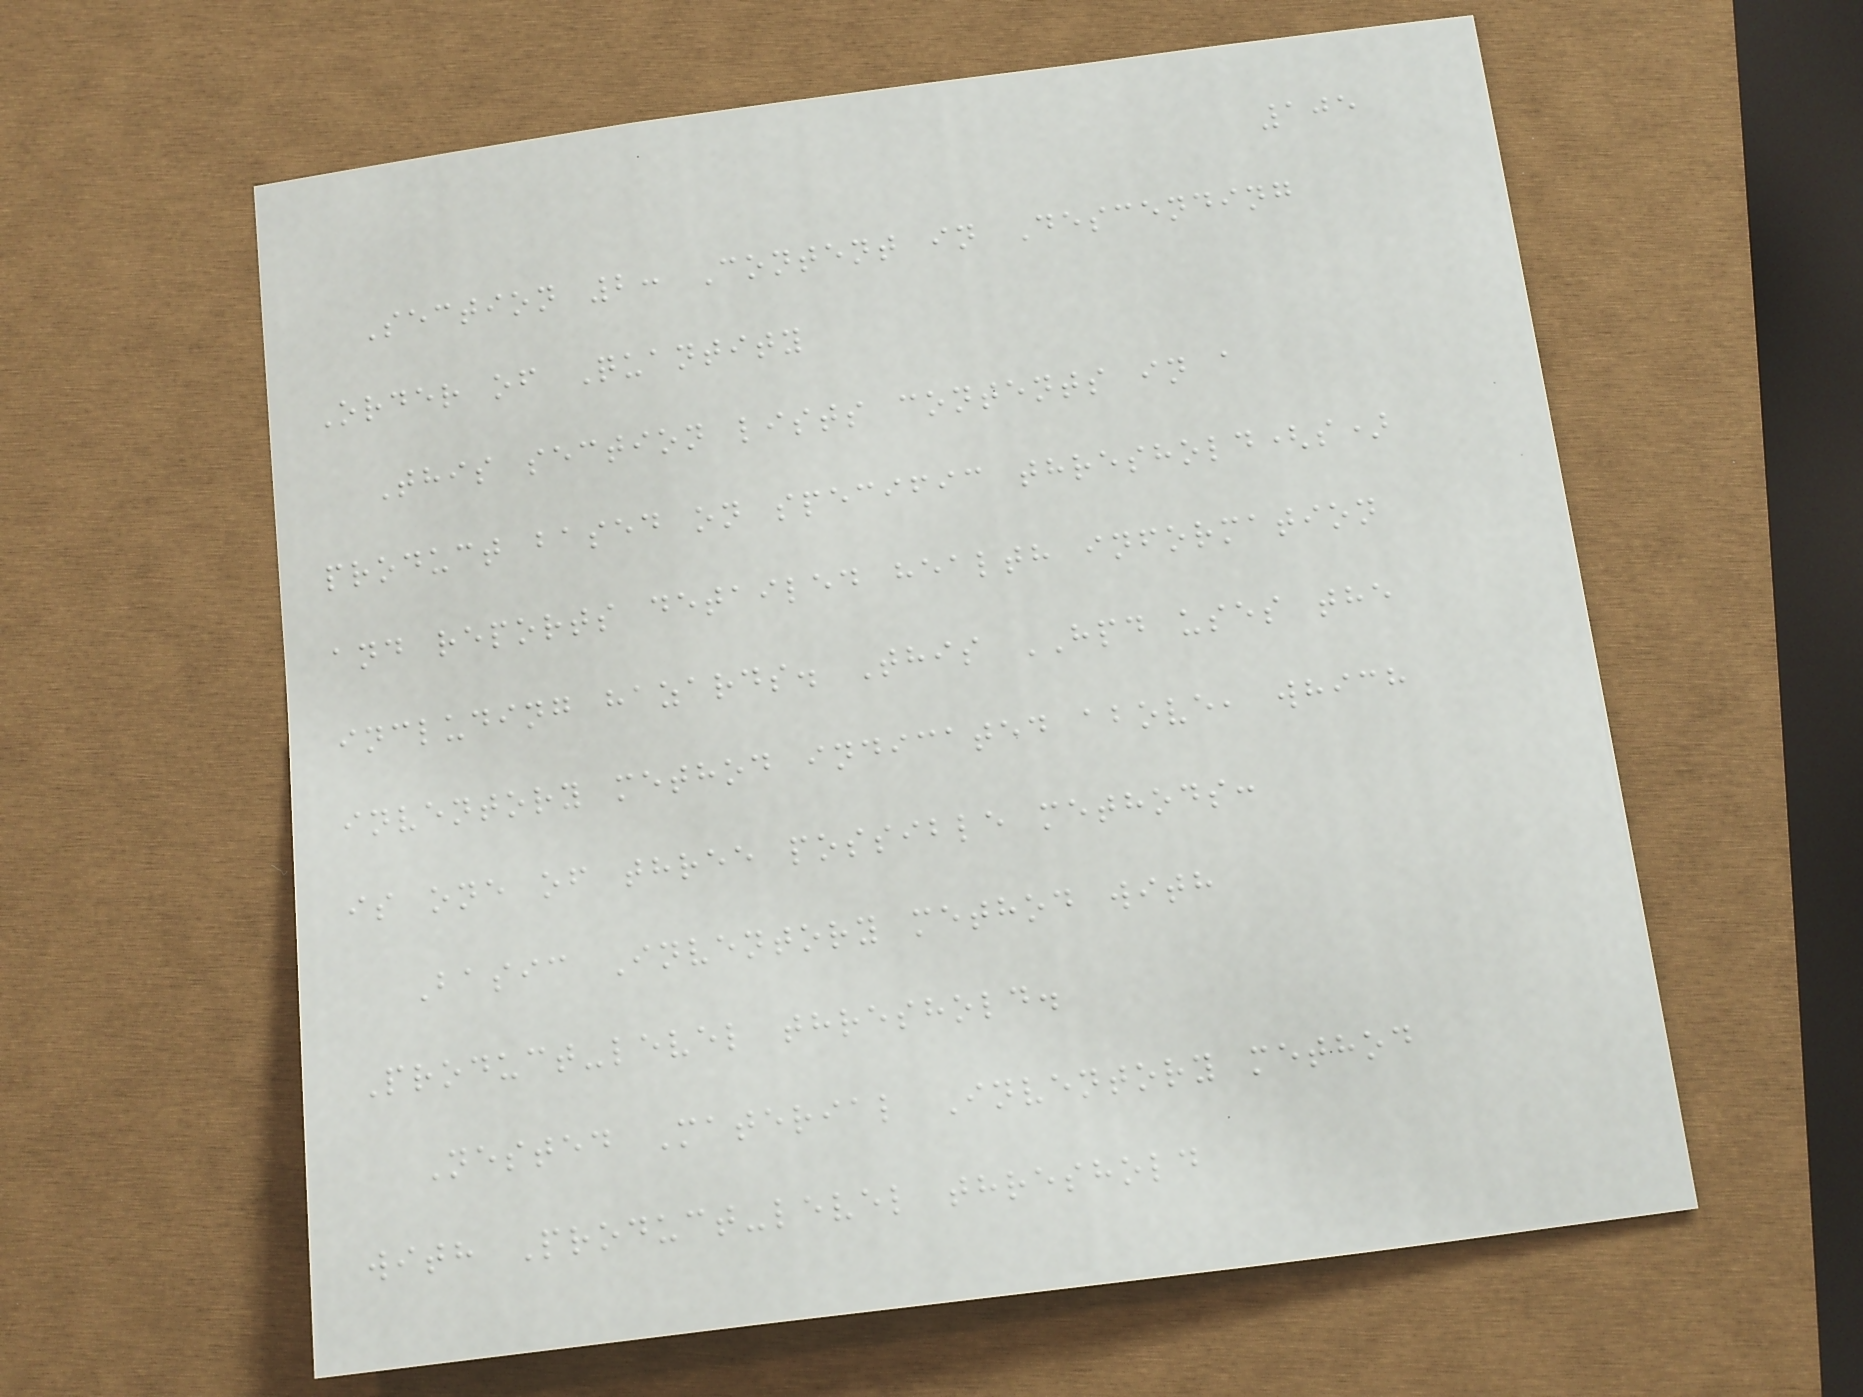105
Section 2: Content in Descending
Order of Quantity
This section lists contents in a
product based on specific threshold(s)
and reports detailed health information
including hazards. This HPD uses the
inventory method indicated above, which
is one of three possible methods:
Basic Inventory method with
Product-level threshold.
Nested Material Inventory method
with Product-level threshold
